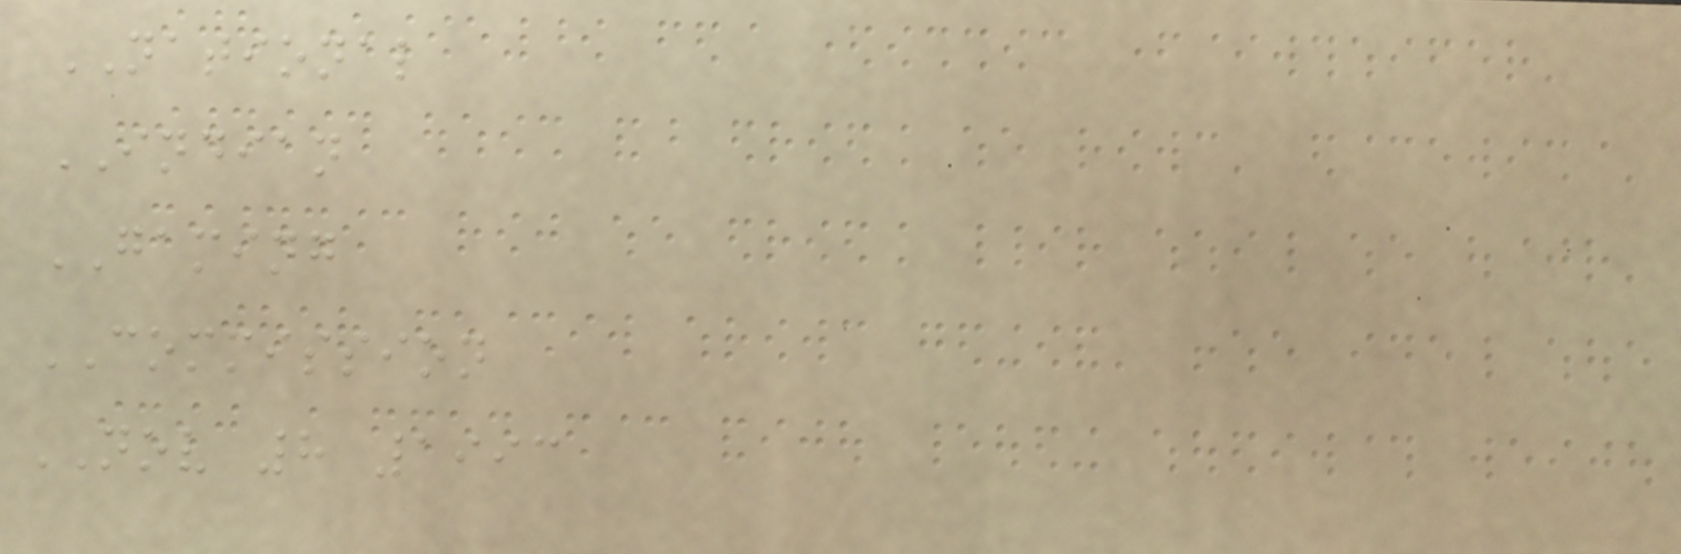NATIONAL
INDIAN
GAMING
COMMISSION
NOV 8 1993
